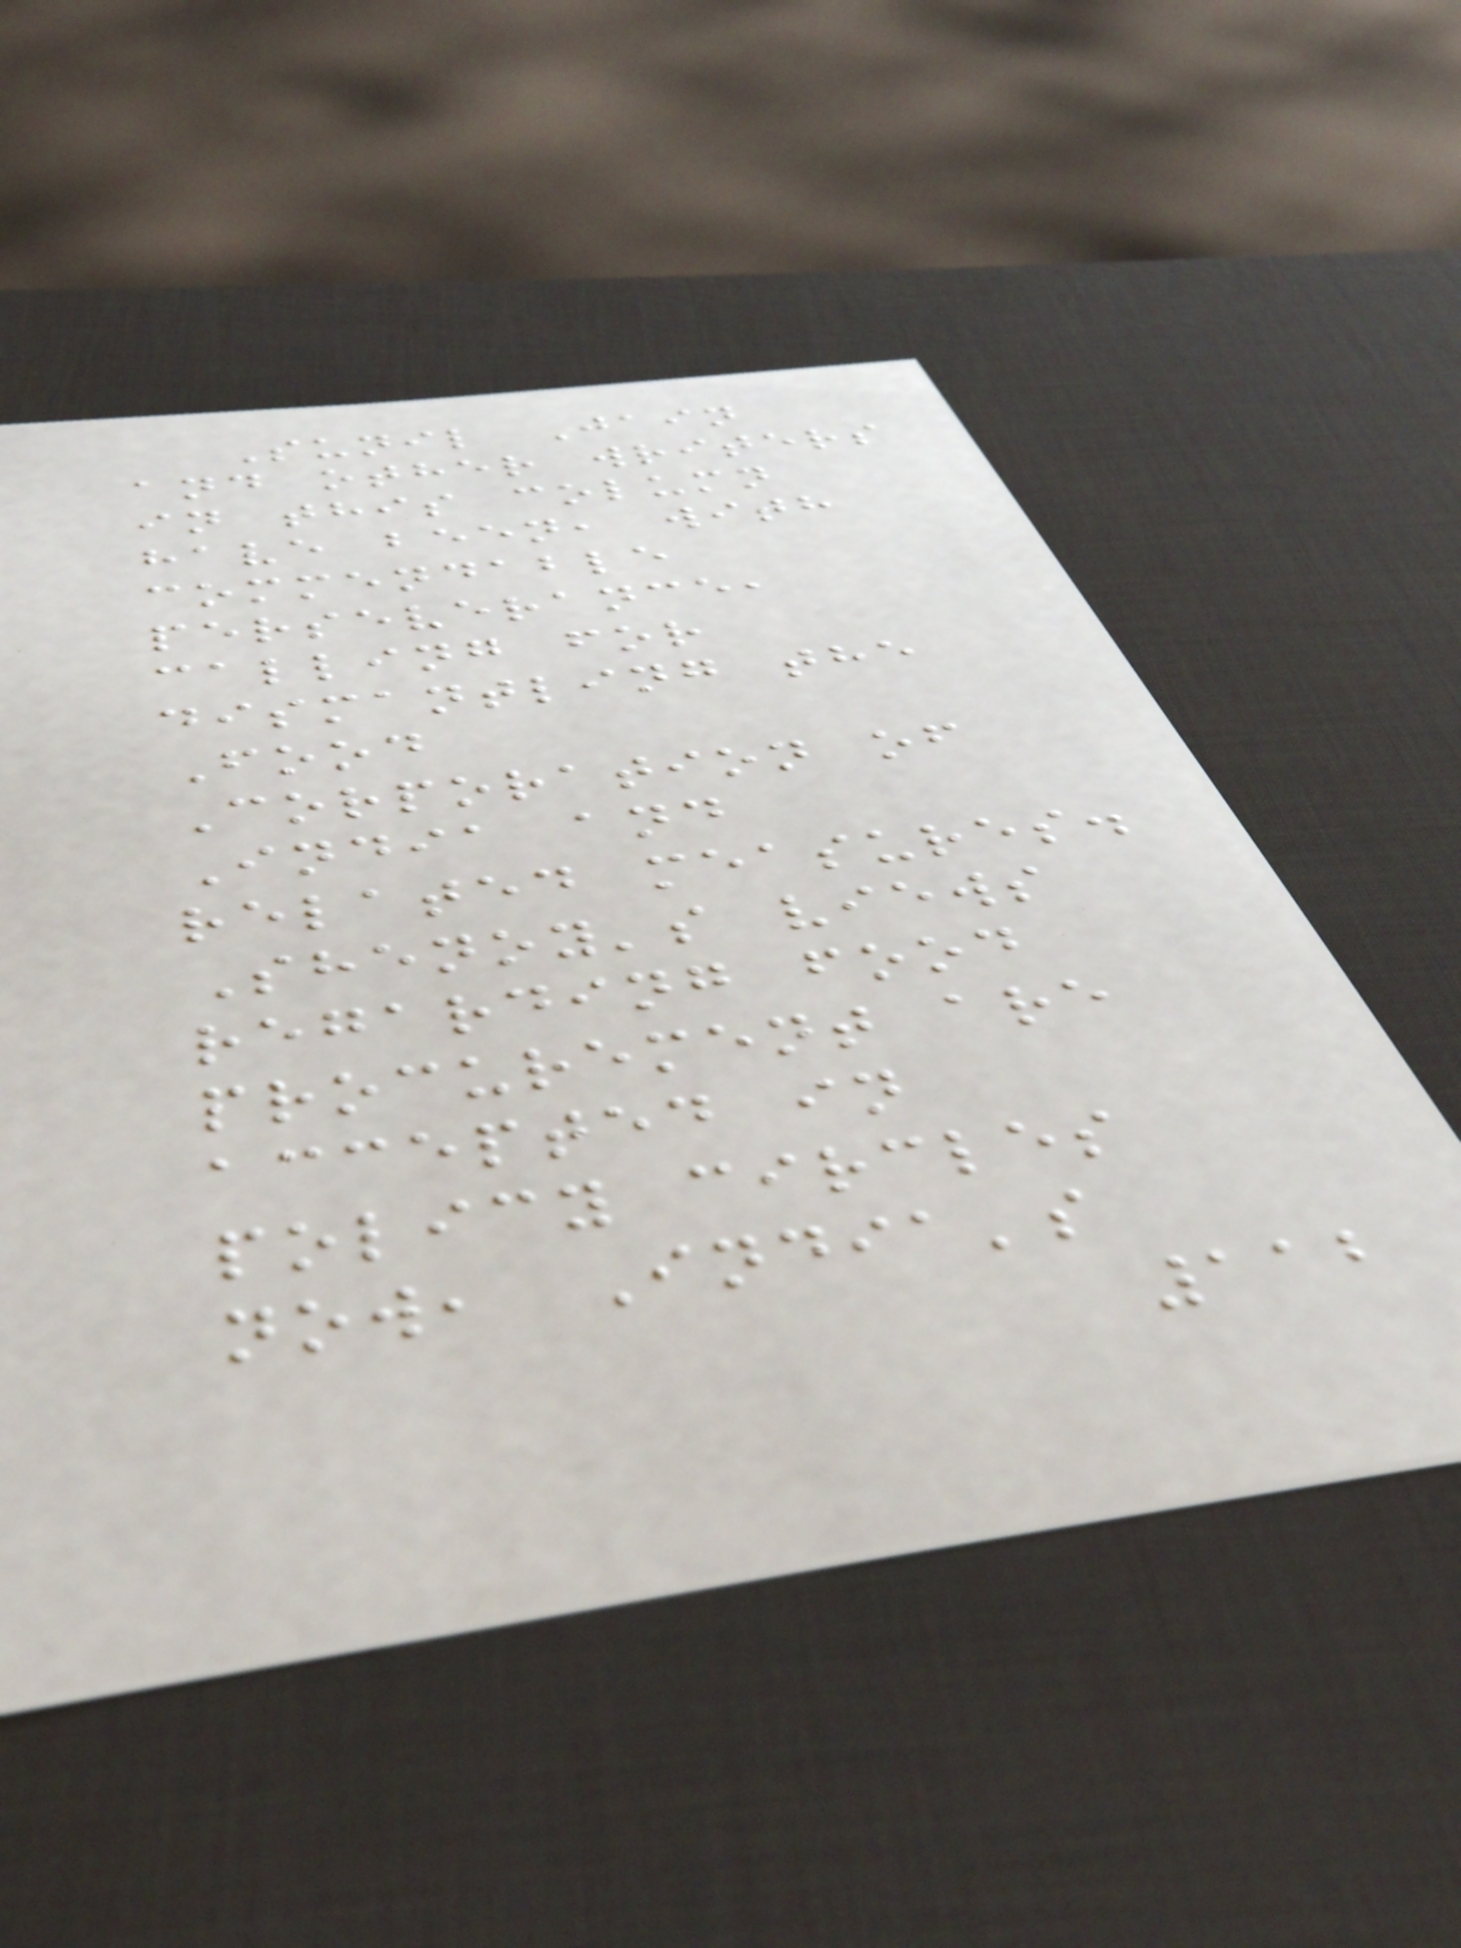Sunil Jain
and other writers
in this column
have been, with
commendable
perseverance,
calling for
dismantling the
Food
Corporation of
India and
related measures.
Shenoy's views
regarding food
procurement are
accepted in
policy circles
now, India's
112
